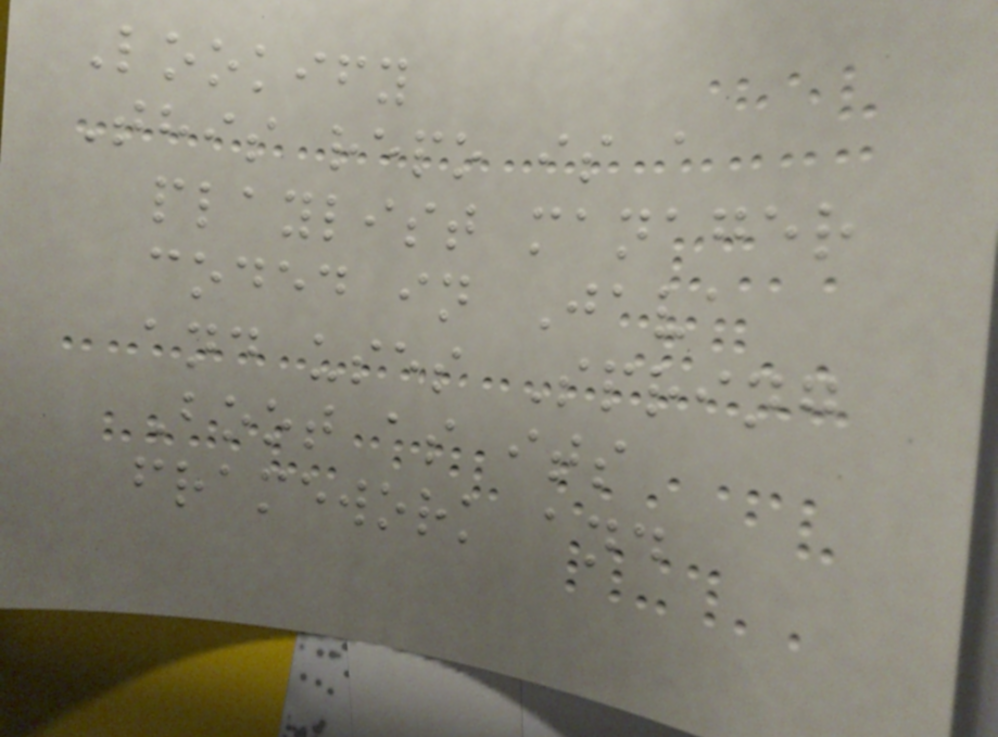Lookify
This repo is a
playlist manager
coded in Java
and uses Spring
Boot as its
framework and
